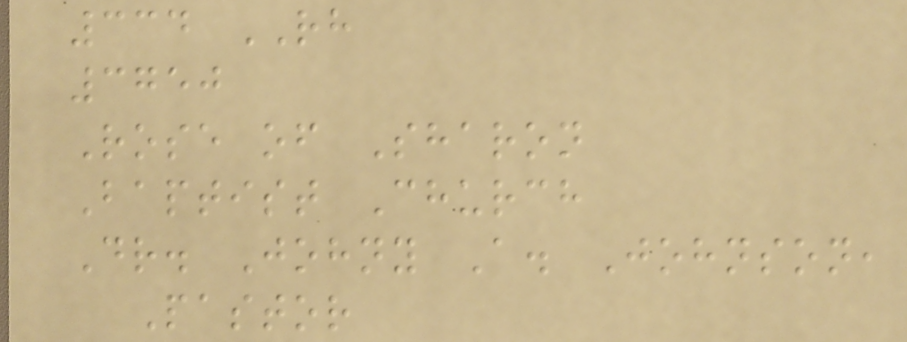334 RH
3750
Rose of Sharon
Baptist Church
Dr. Johny A. Johnson,
Pastor
